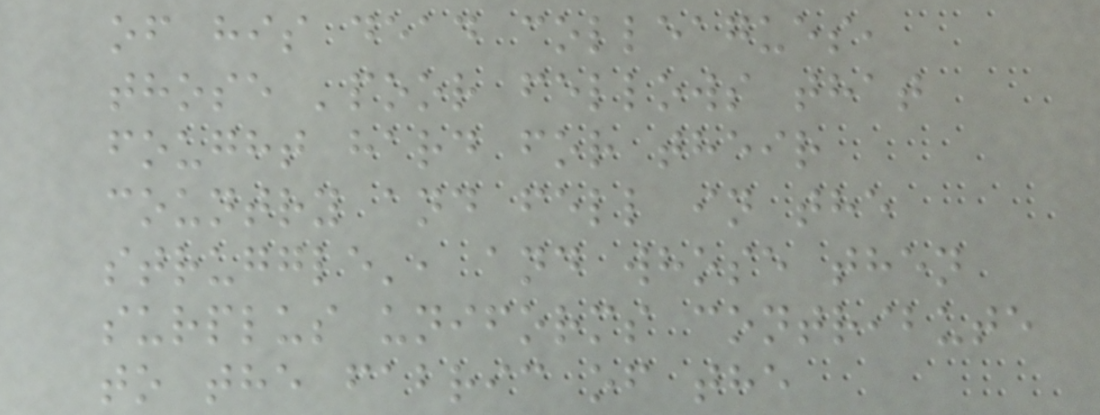of his dead colleagues,
those 'poor fellows that
fought hard for their
country and fell in the
struggle', and whose then
surplus uniforms contribute
to the fabric of the
